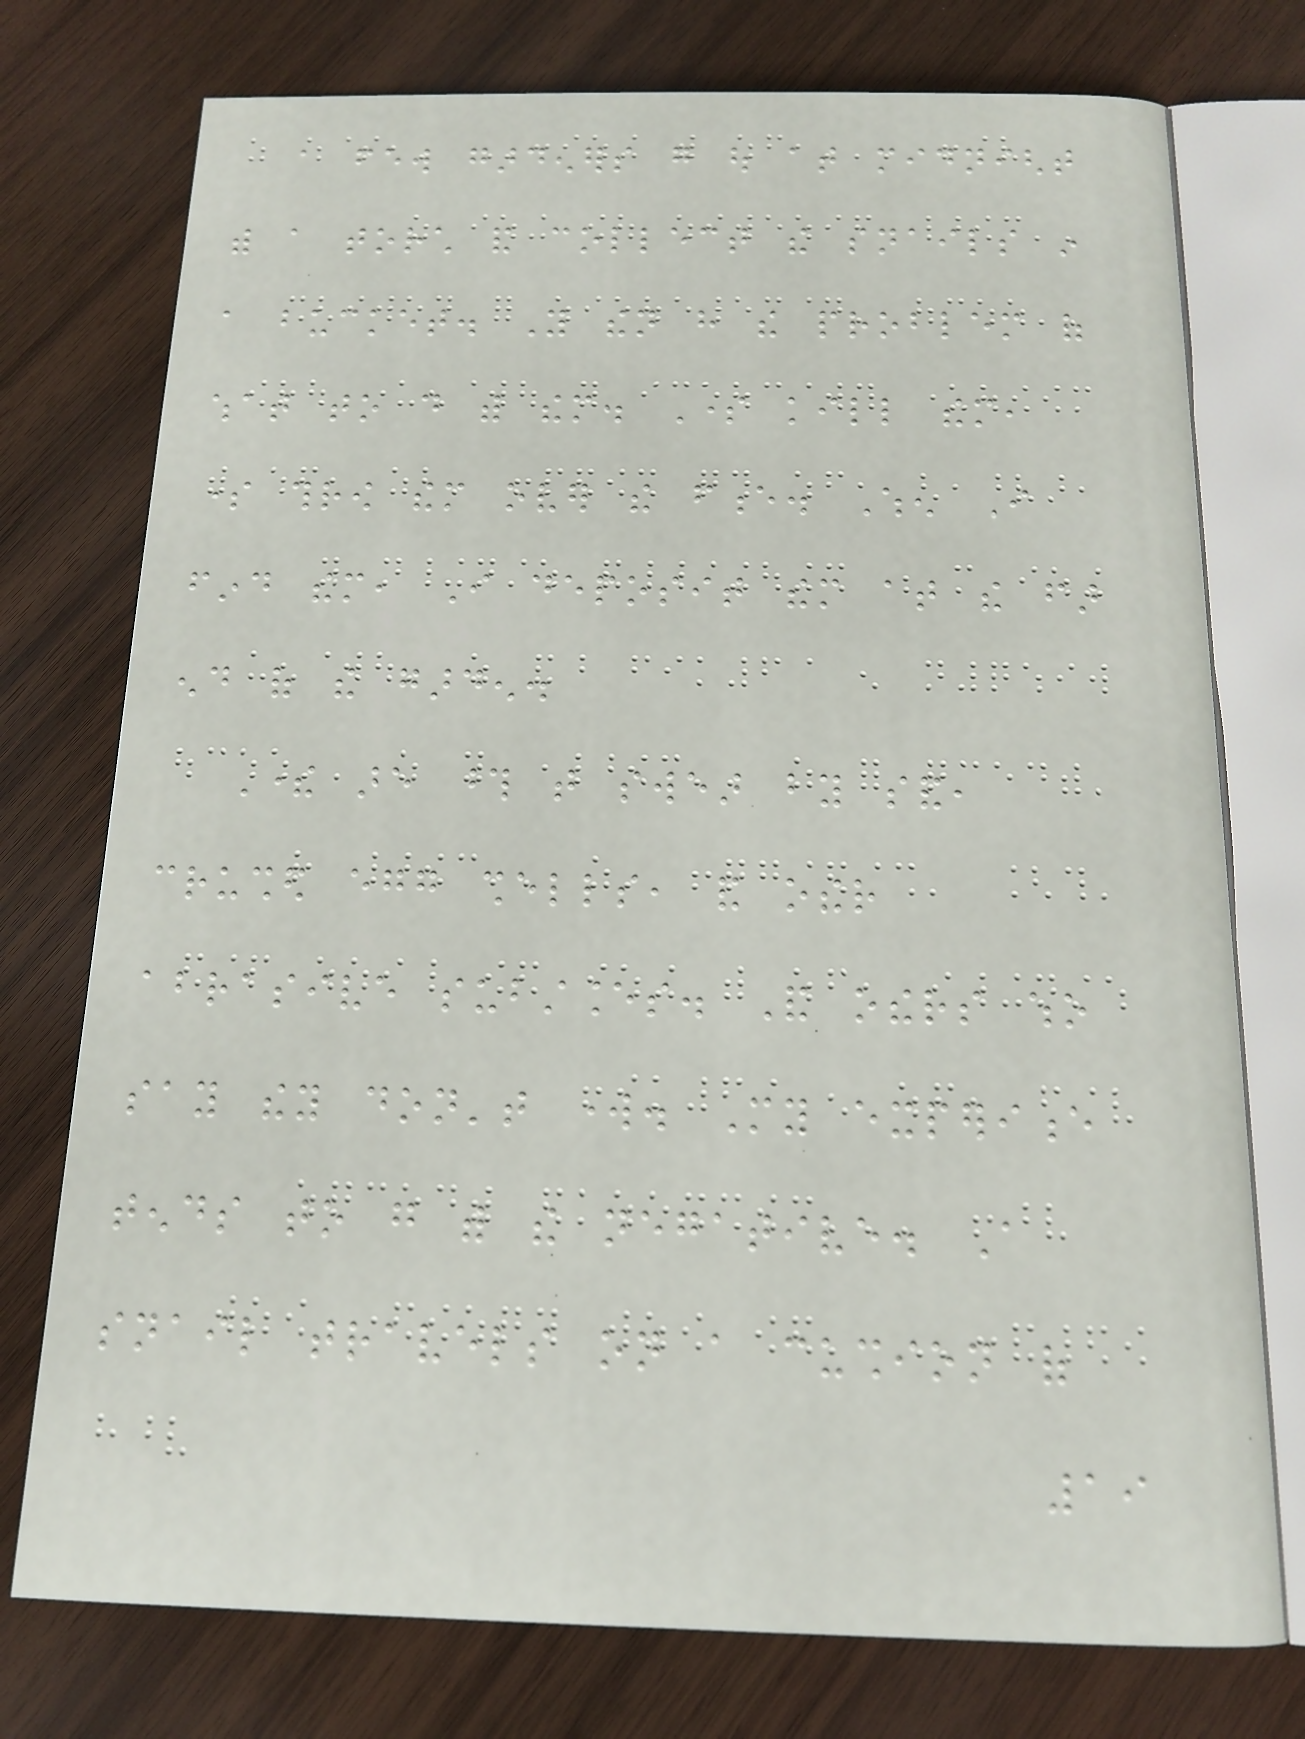a few gardeners go out at midnight
with a torch and collect the snails in
a bucket. You then have the problem of
what to do with them. Some kill them,
some throw them over the fence. When I
find them, I deposit them at the far
end of the garden.
There are those that swear by sand,
crushed egg shells, and other
abrasive substances. And others who
say they don't work. My experience
tends to go with the negative. A
snail travels on a cushion of
19
